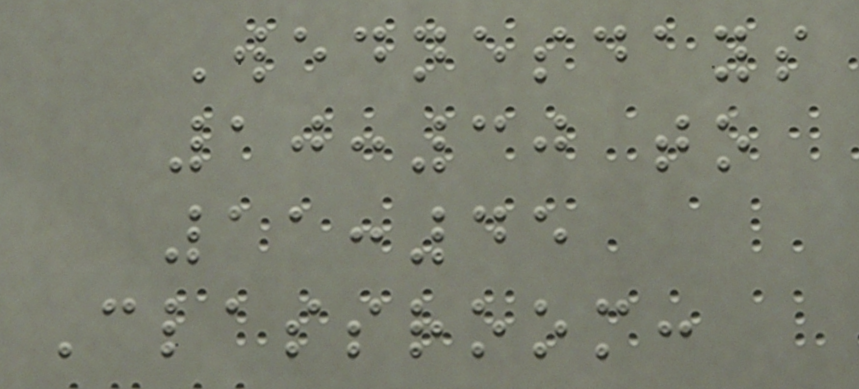Wednesdays
10:30 to
11:45
Classroom:
